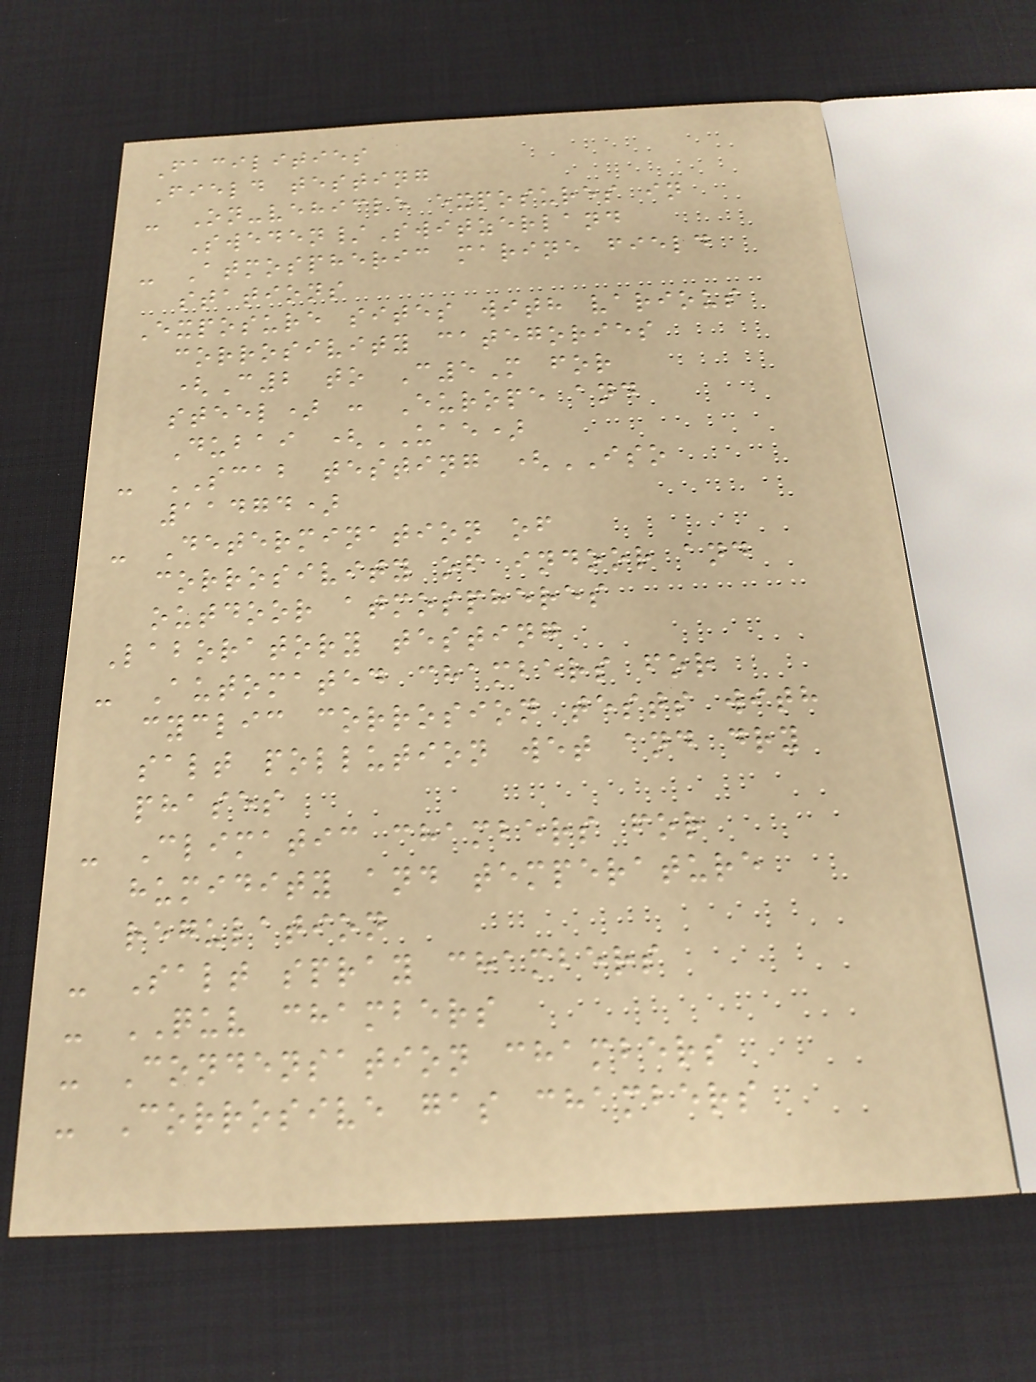Facilities
Field testing
- On-vehicle exposures in
Sweden/Switzerland
- Atmospheric marine field
stations
Exposure sites with various
corrosivity categories
(C2 to C5M for
steel) : Europe and
Dubai (UAE)
- SCAB testing (ISO
11474)
- Determination of
corrosivity of indoor and
outdoor atmospheres
Laboratory testing
- Automated chambers for
cyclic corrosion tests with
salt pollution wet and dry
phases
- Climatic chambers for
humidity and temperature
regulation
- Salt spray chambers
- QUV chambers
- Condensation chambers
- Corrosive gas chambers
